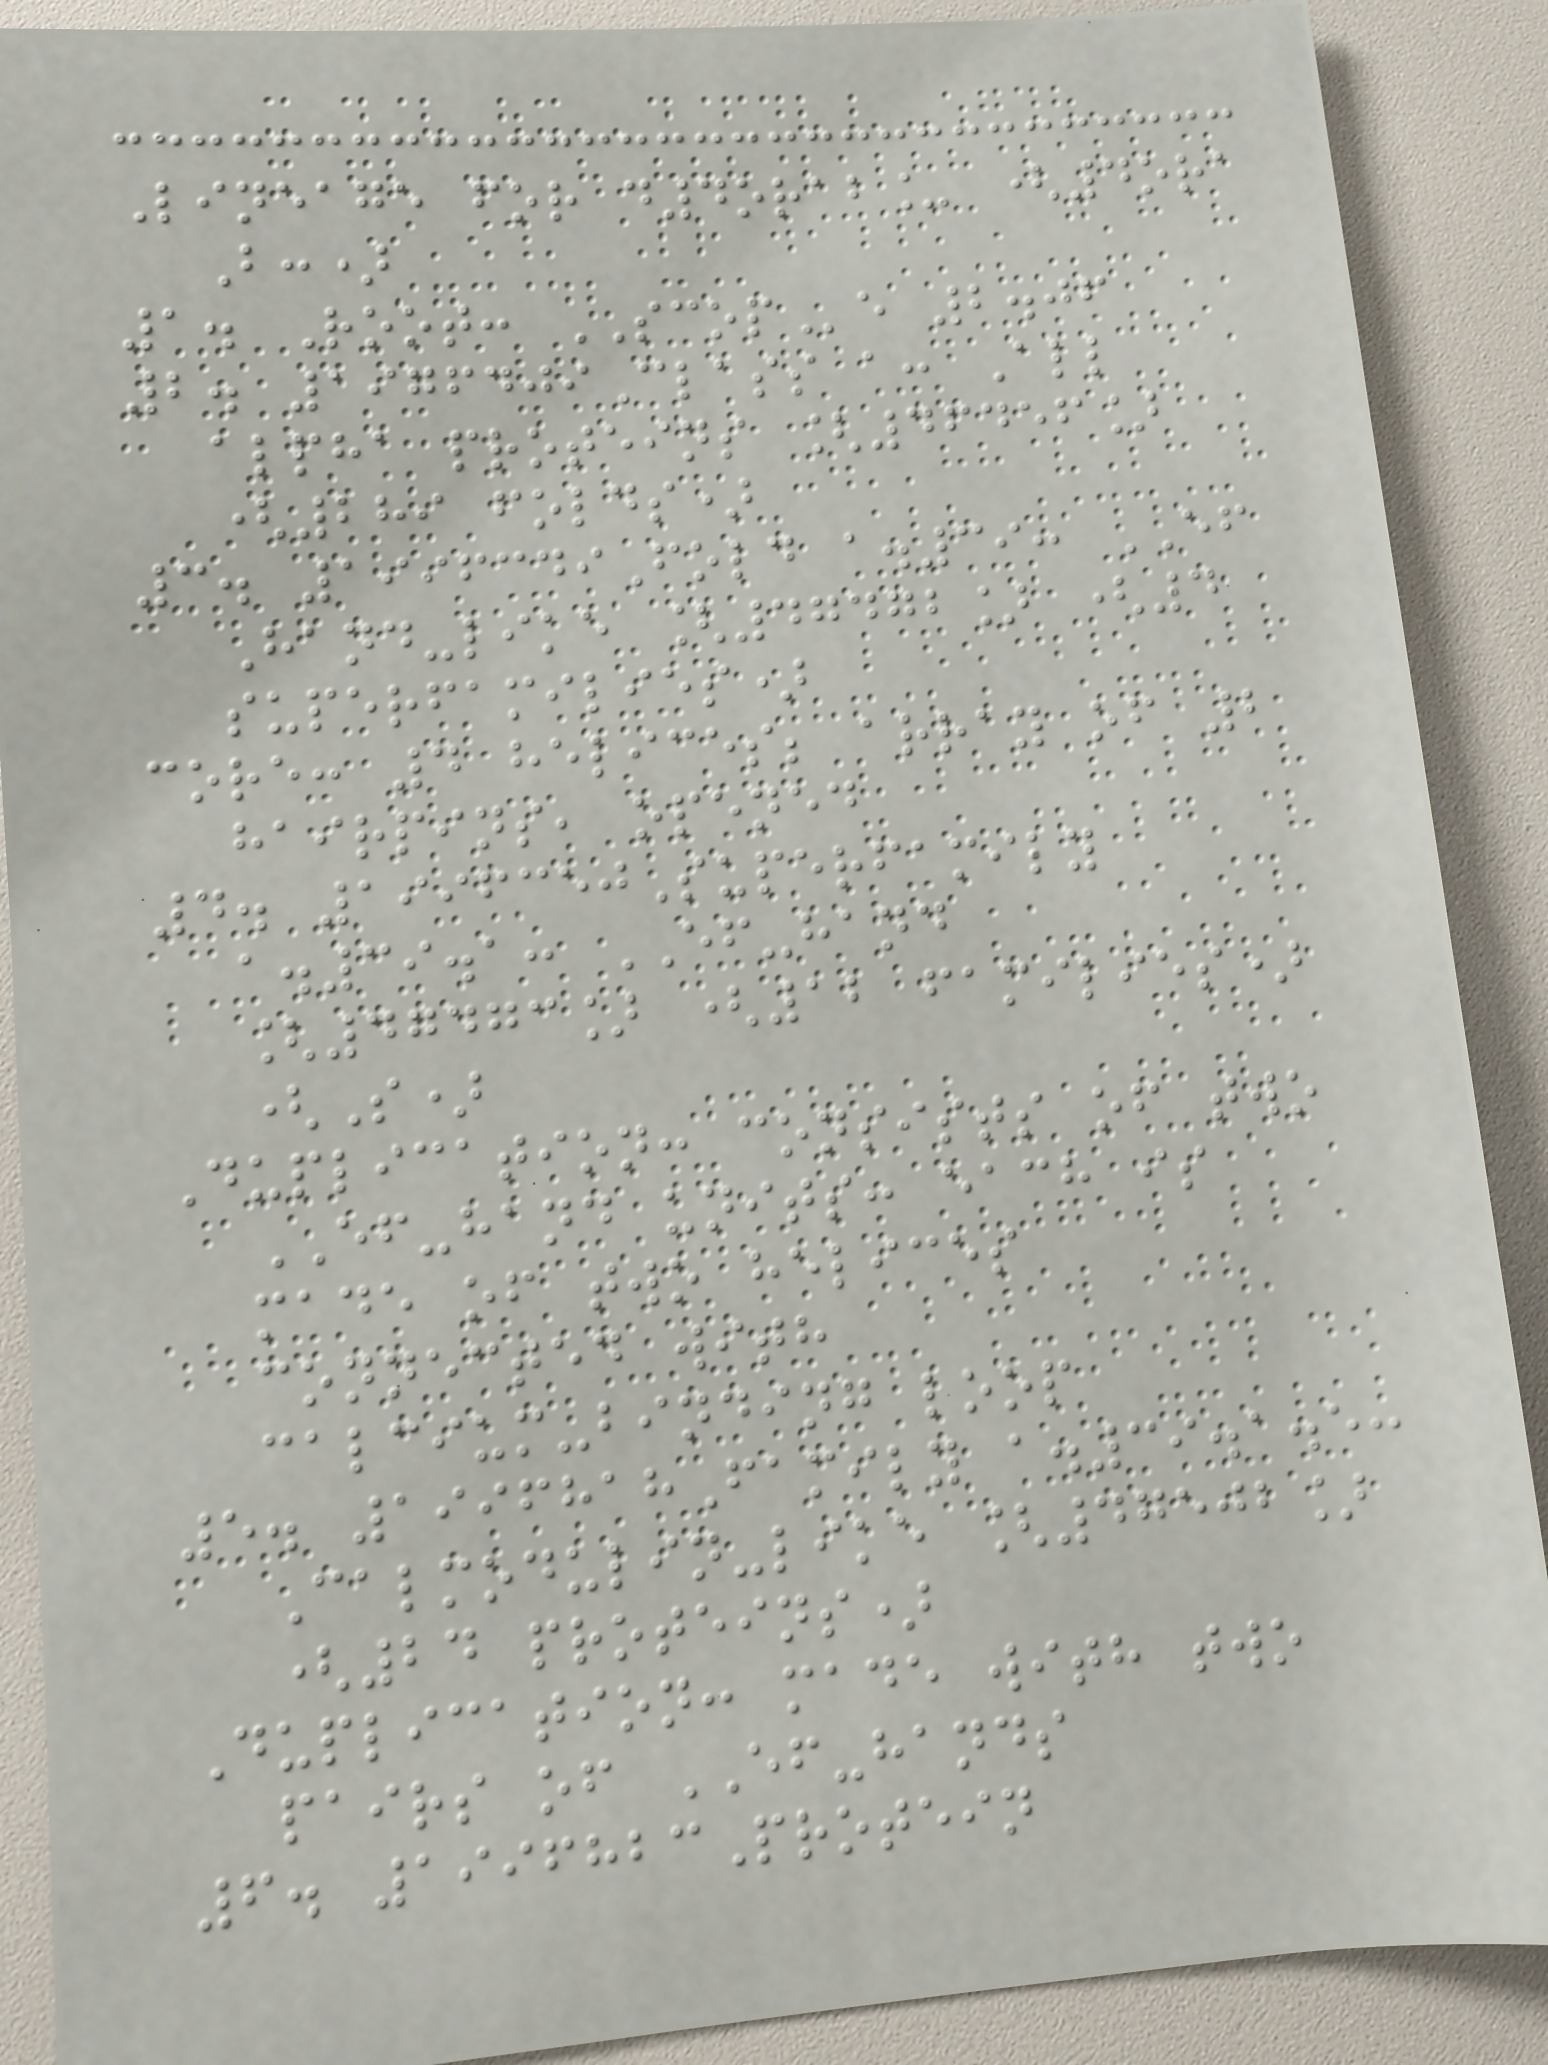Lineage for d4orab_ (4ora
B:)
1. Root: SCOPe 2.06
2. 1976409Class a: All
alpha proteins [46456]
(289 folds)
3. 1996349Fold a.39: EF
Hand-like [47472] (4
superfamilies)
core: 4 helices; array of 2
hairpins, opened
4. 1996350Superfamily
a.39.1: EF-hand
[47473] (12 families)
(S)
Duplication: consists of two
EF-hand units: each is
made of two helices
connected with
calcium-binding loop
5. 1996818Family a.39.1.5:
Calmodulin-like [47502]
(24 proteins)
Duplication: made with two
pairs of EF-hands
6. 1996823Protein
